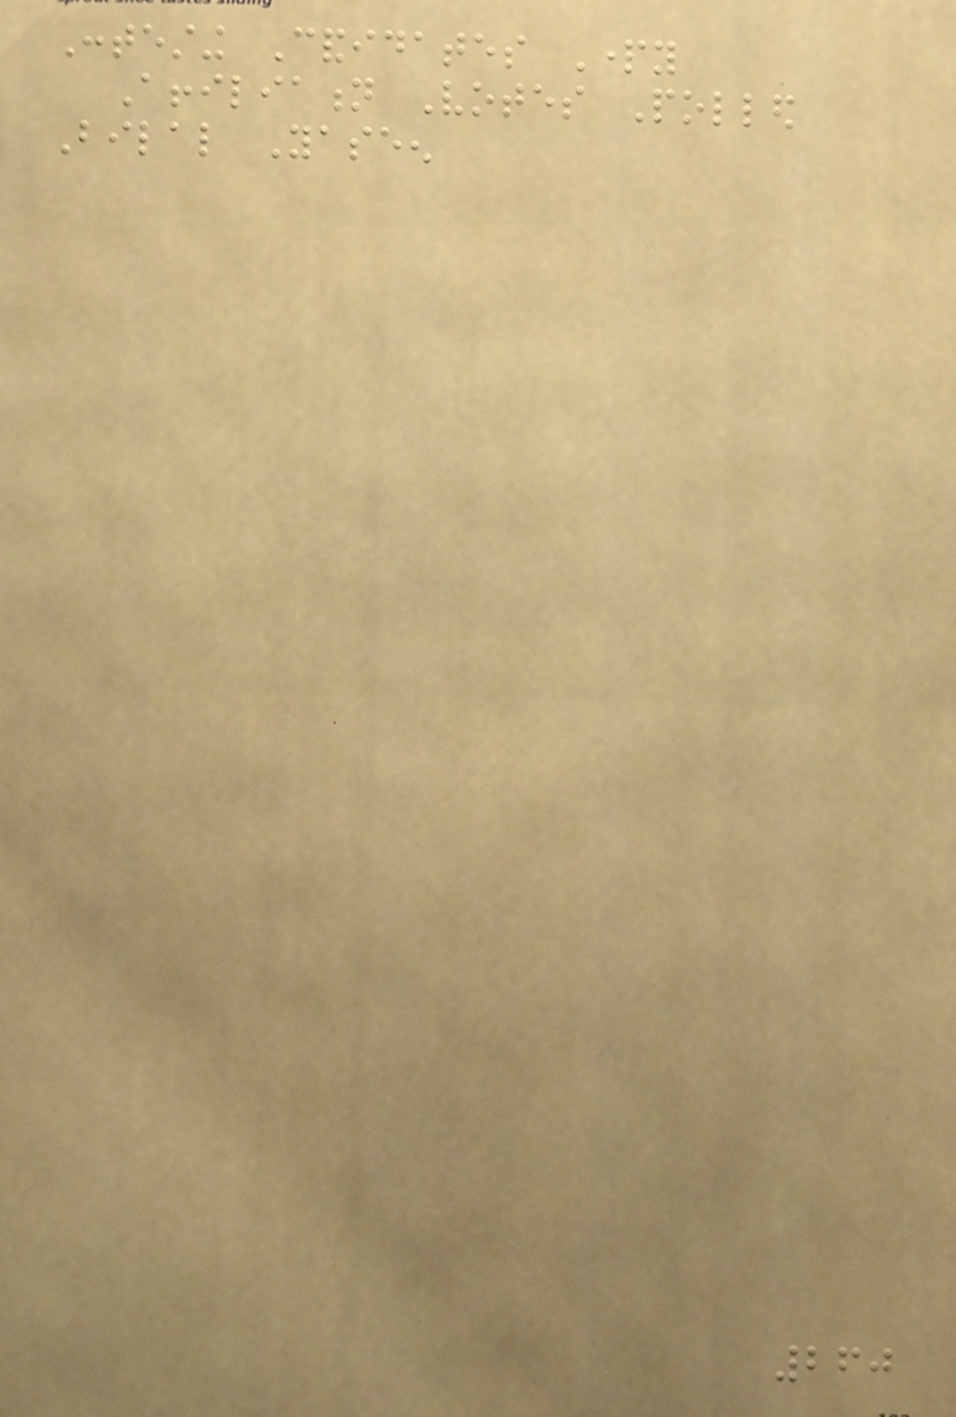Contesting Candidates Party
Affiliation Votes Polled
Bilal Yaseen
260
